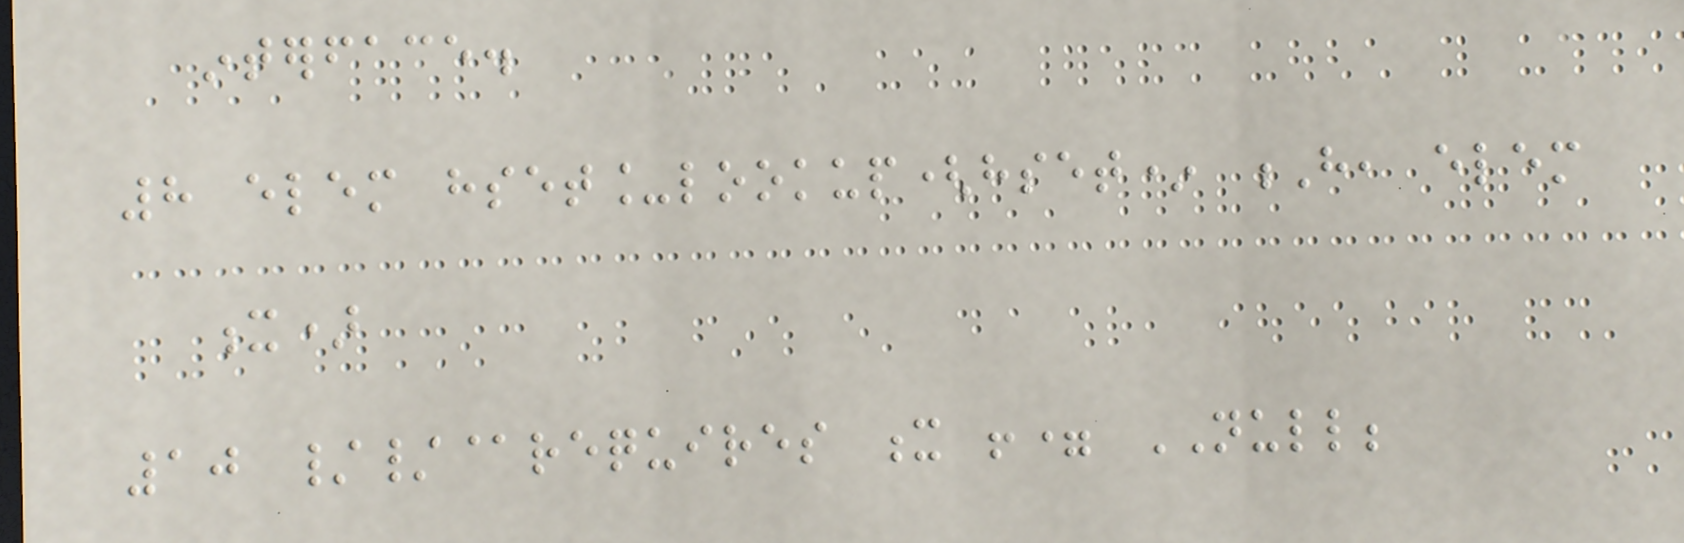interface.
8 elem hset_lookup(hset* H, elem
x)
10 //@requires x != NULL;
